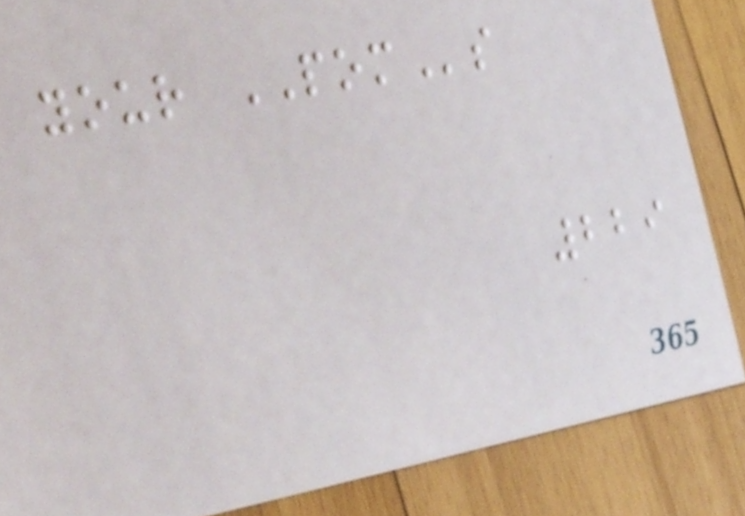your POMs
229
